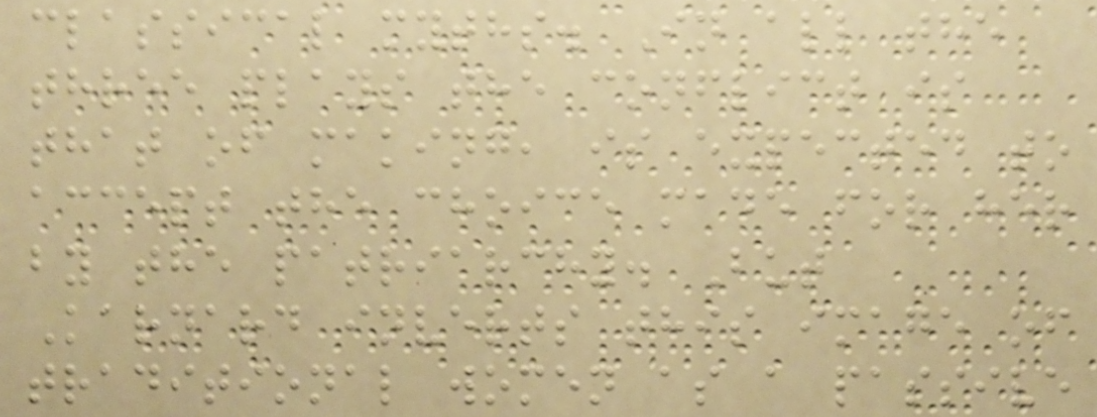classical myths. In all the
three plays the conflict is
that of making, is expected to
accept the choice made for her
by the patriarchy. But
Karnard inverts this image of
traditional women as a passive
